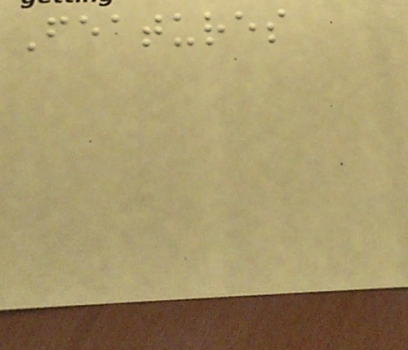Features
